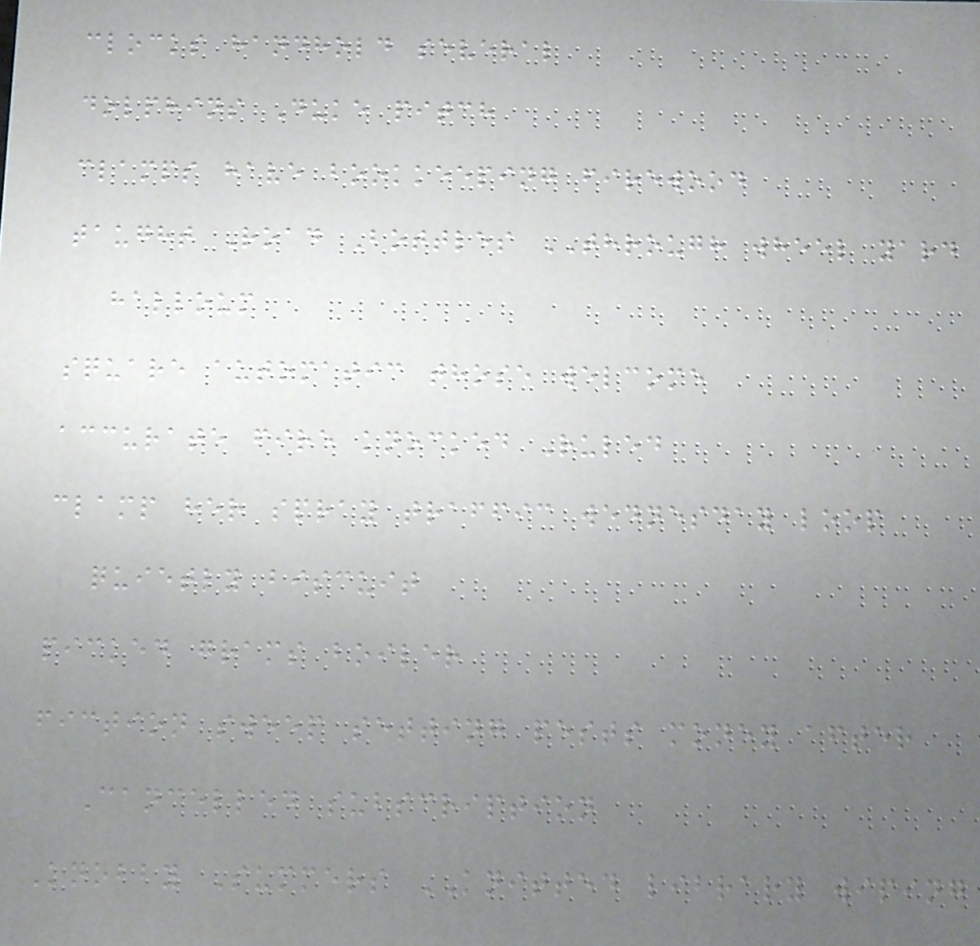clocks handhold several
dolphins Duke pitch
clamps have bookkeeping firewood
taught Road Bottles THROUGH wheel yard
halloum
square automatic those welcome
accurate fire knocked Ruled
clamp her spray traffic wednesday loop
quietly biscuit
picked grams boiler
fiction sweep setting pests money after
Cancelled subscription
Knobby Summers KNITTED library wiping
